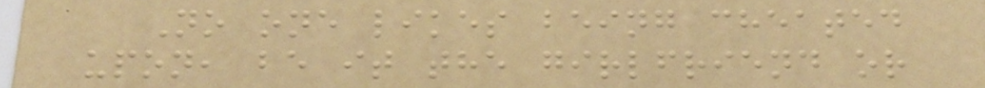No one likes being cheated
upon, be it the girlfriend or
